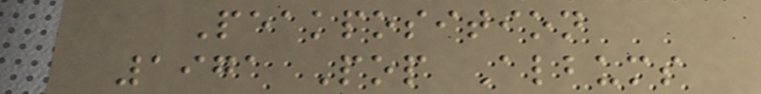Peakposition
1971 Pop Albums
